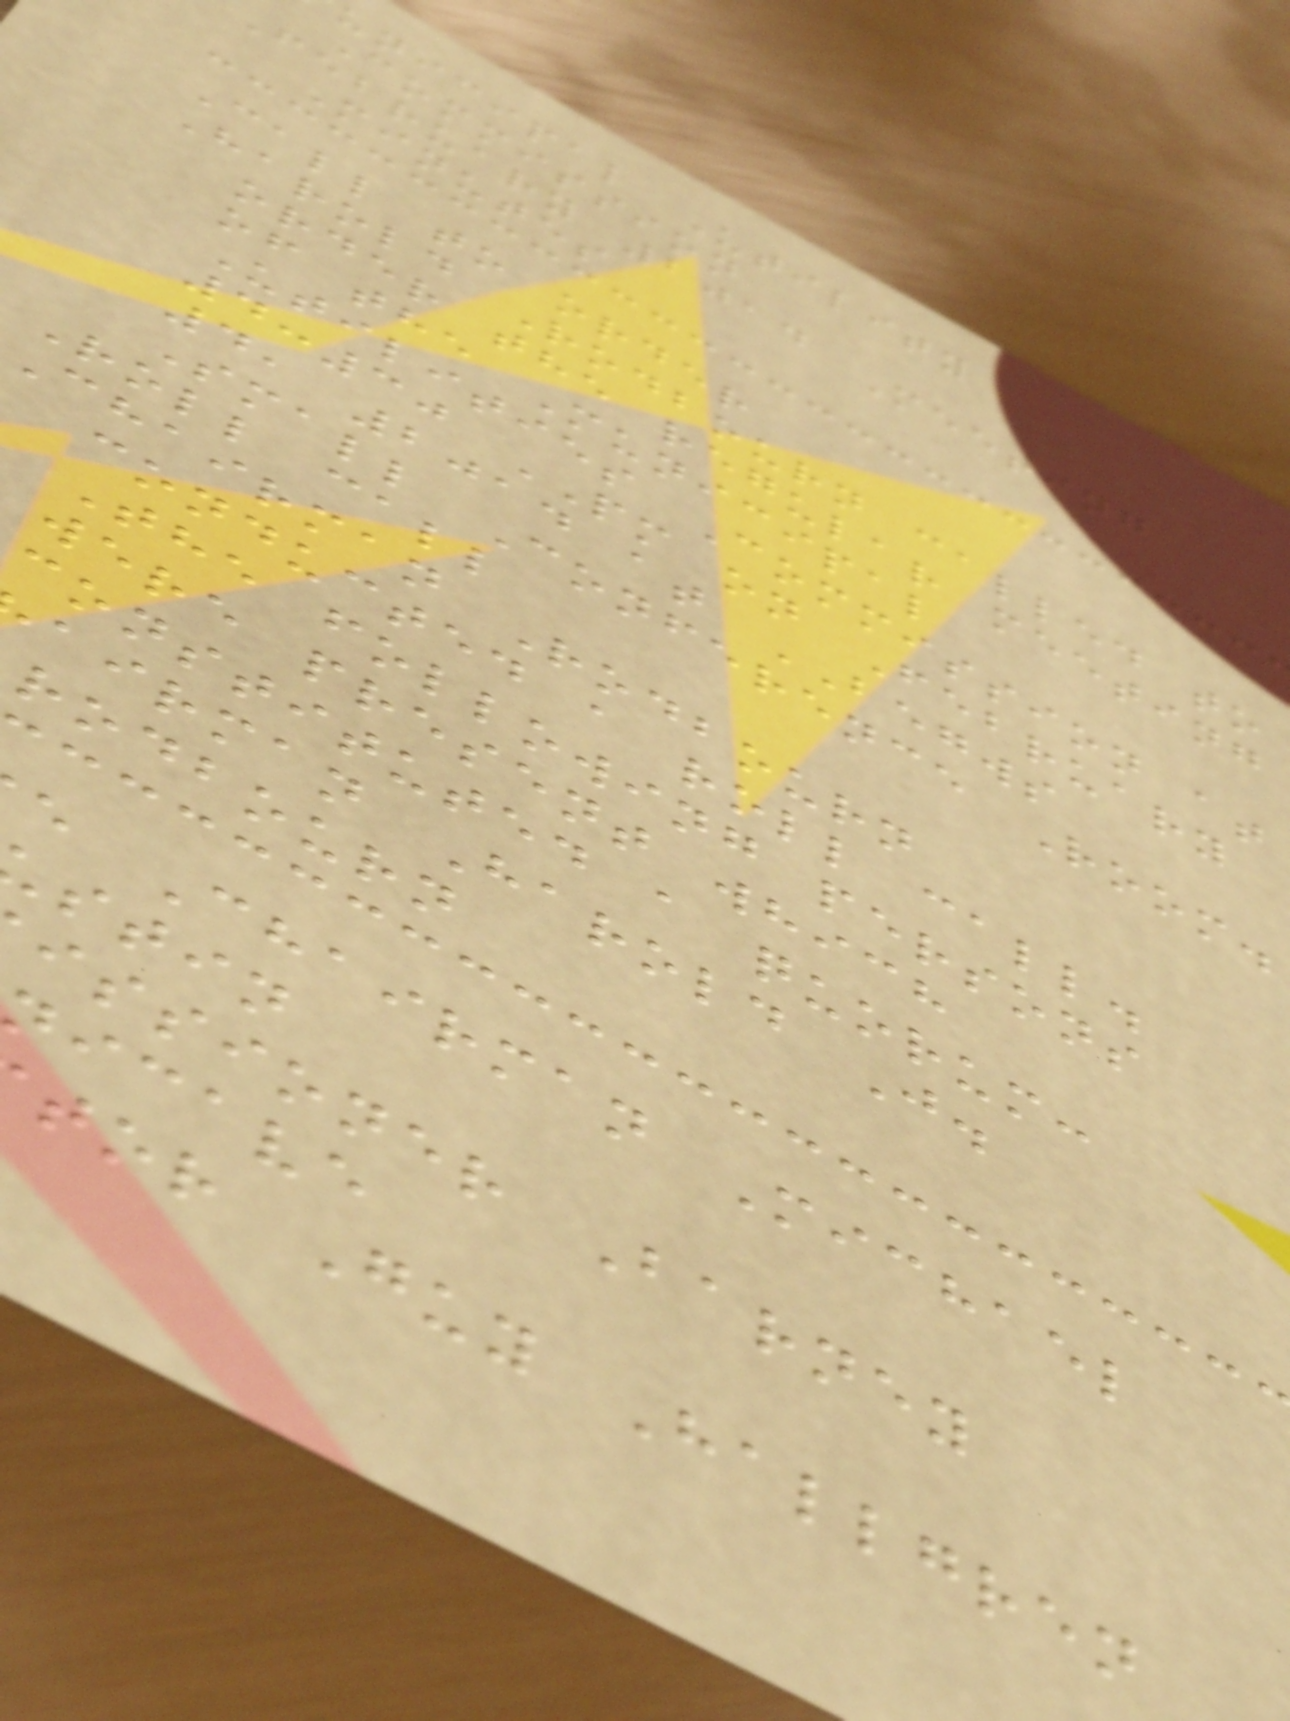unicipal Utility
Commission
February 2014 Meeting
Minutes
Call to order
Harold Rodbourn called to
order the regular meeting
of the Municipal
Utilities Commission at
4:30 PM on February
4, 2014 at BEGWS
Small Conference Room.
Roll call
Chairman Rodbourn
conducted a roll call.
The following persons
were present which
constituted a quorum:
airman Harold J.
rodbourn
e Chairman Michael
stin
issioner Barney
icave
tor Guy Hallgren
